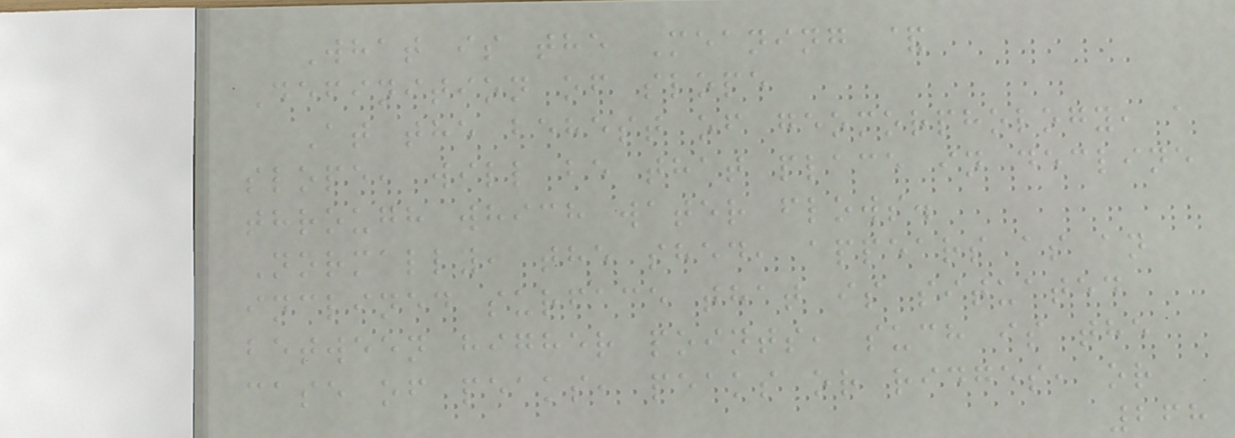What is the Meaning &
Definition of slope
At the behest of geomorphology, a
slope, will be that place in decline
through which water flows.
Normally, the shed, appears as an
inclined surface that is situated
between higher points, such is the
case of peaks, peaks or ridges, or
268
